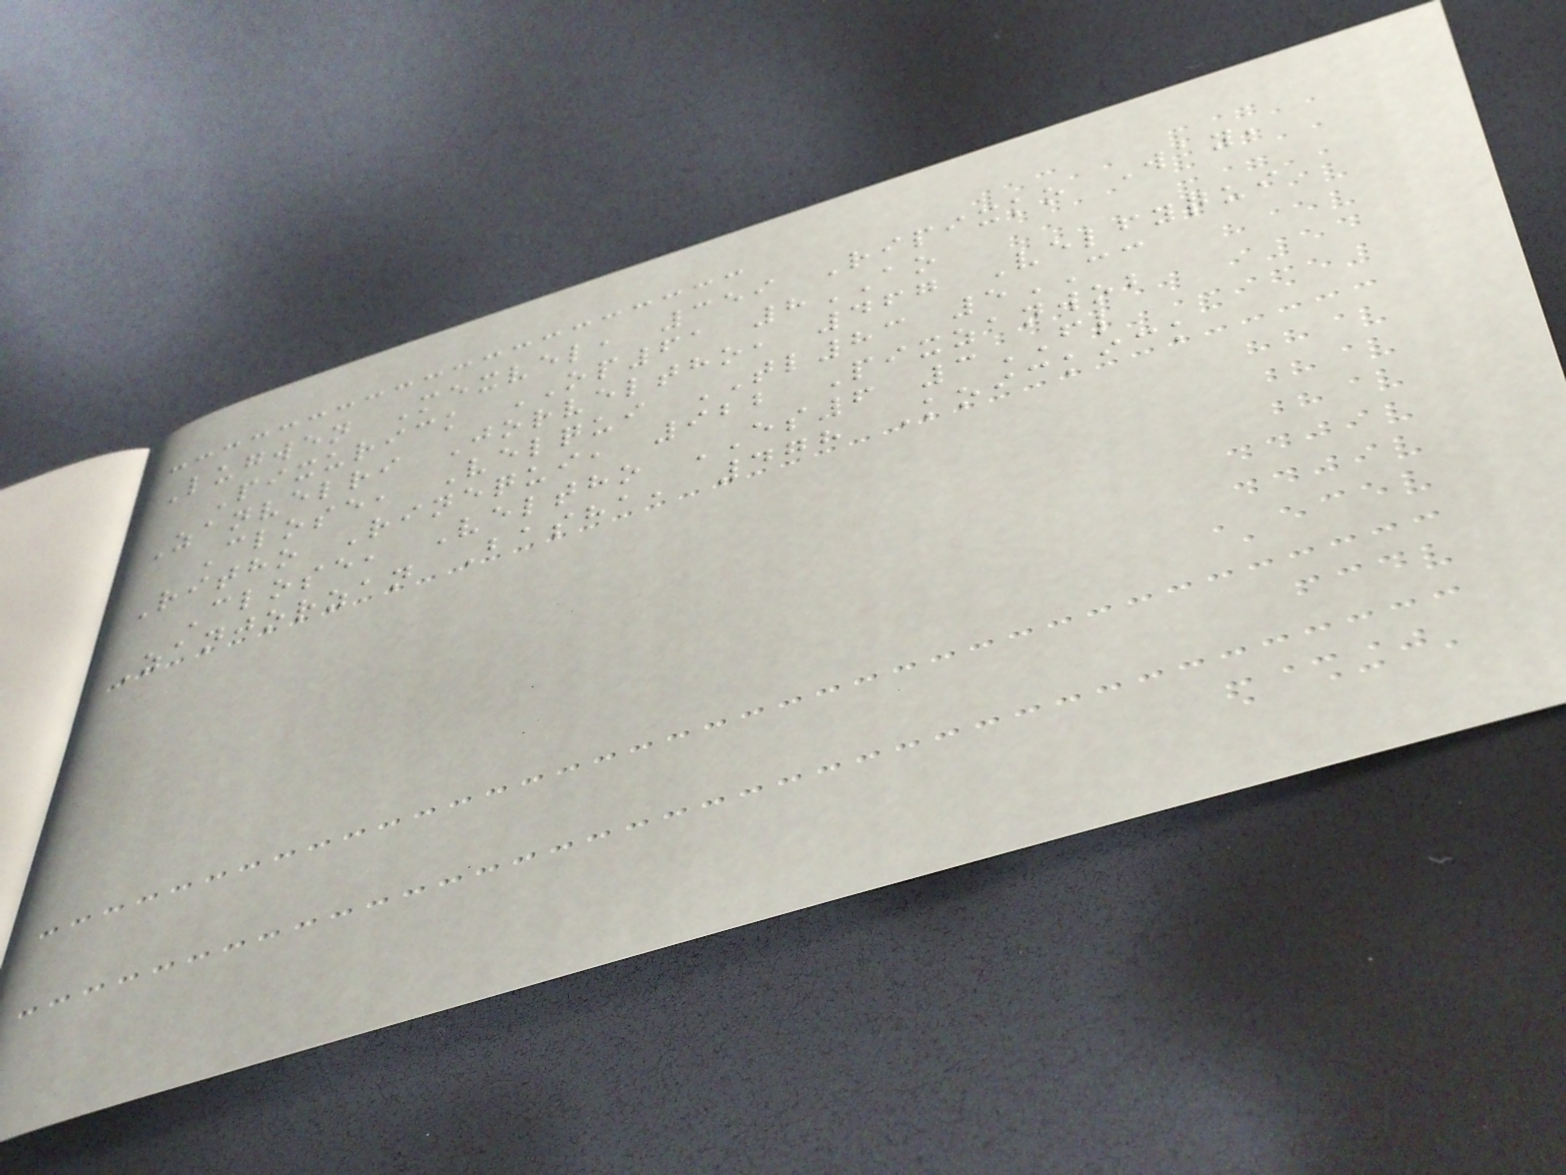Lugwen Mexvel, 359 Ripixko Way,
Pixurick OP61 8AO
Zanvelri Jorveltho, 467 Velfyqui
Close, Velqui TL83 5CC
Ritho Rinequi, 922 Pixzanwob
Close, Veltho ES6 3FL
Zanjorzan Basha, 478 Koickick
